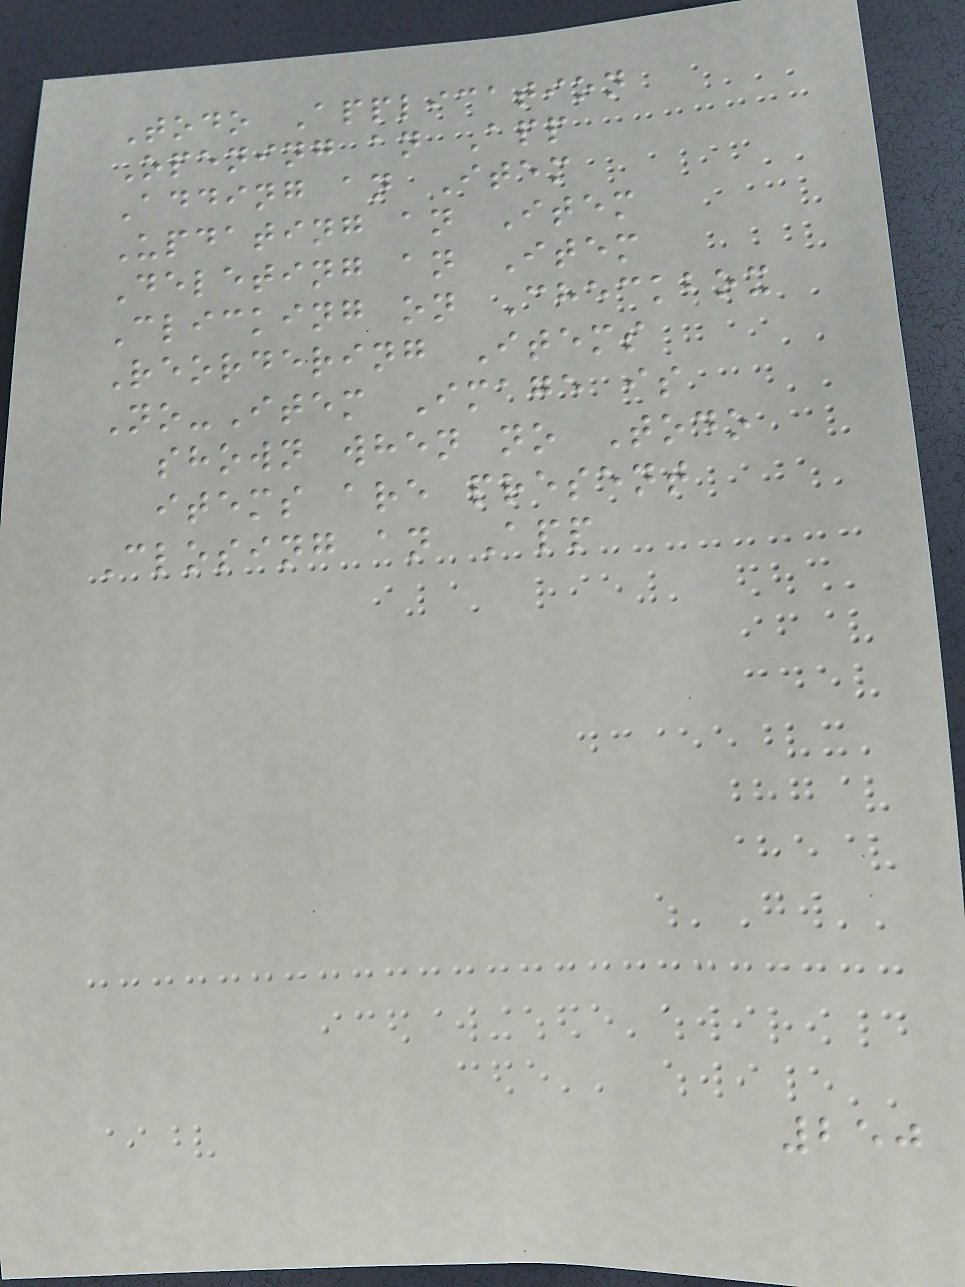Todo Application
Opening an App
Adding an Item
Updating an Item
Deleting an Item
Clicking on Checkbox
Reordering Items
No-Item Image is
shown when no Todo
items are present
Closing an App
250
